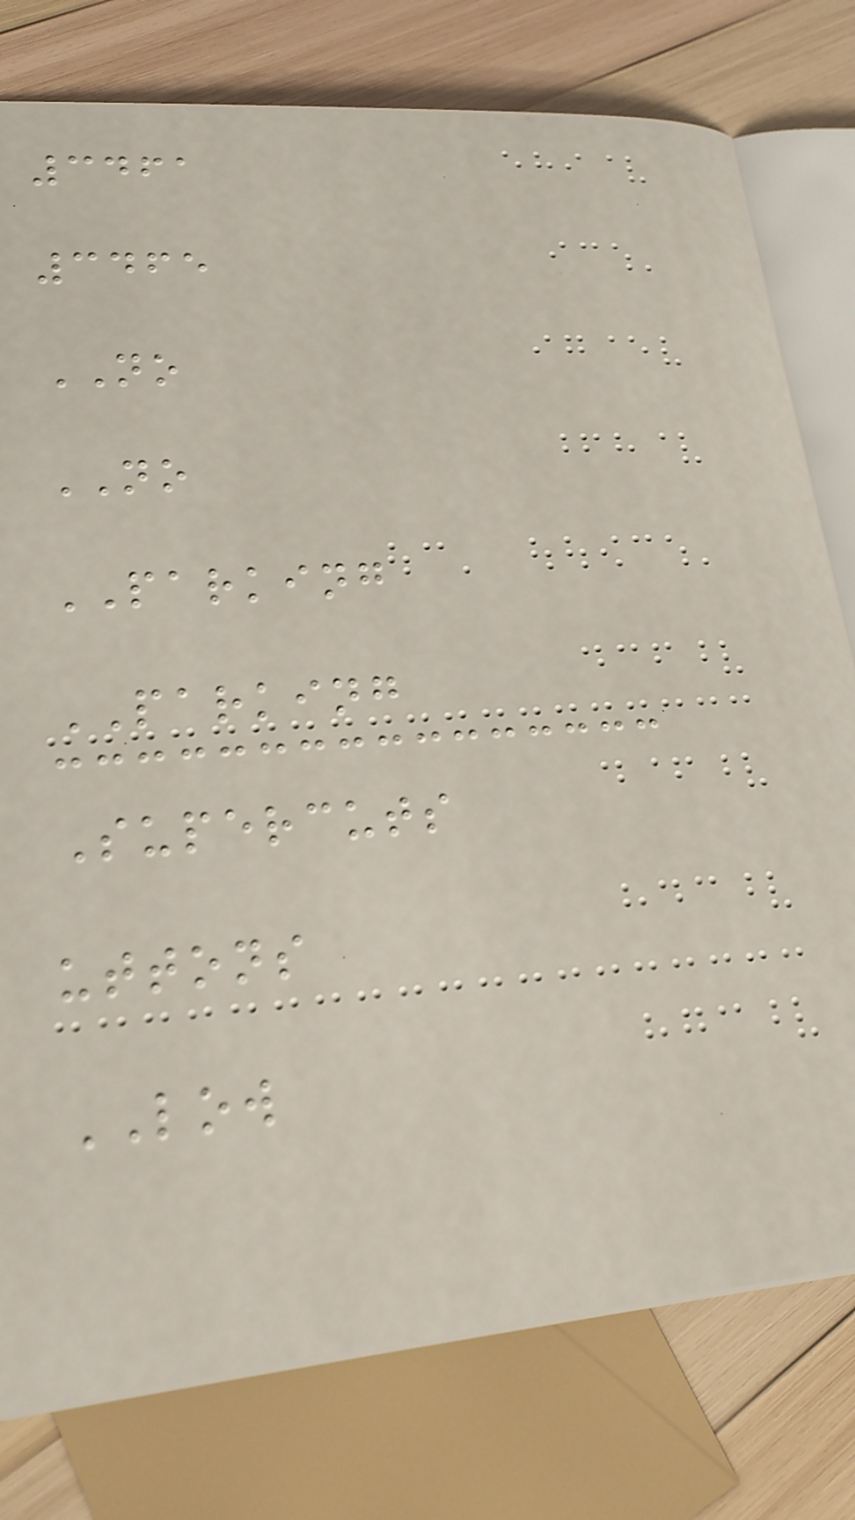3461
3465
NO
NO
PARKING
PARKING
Supercuts
uttons
LOW
